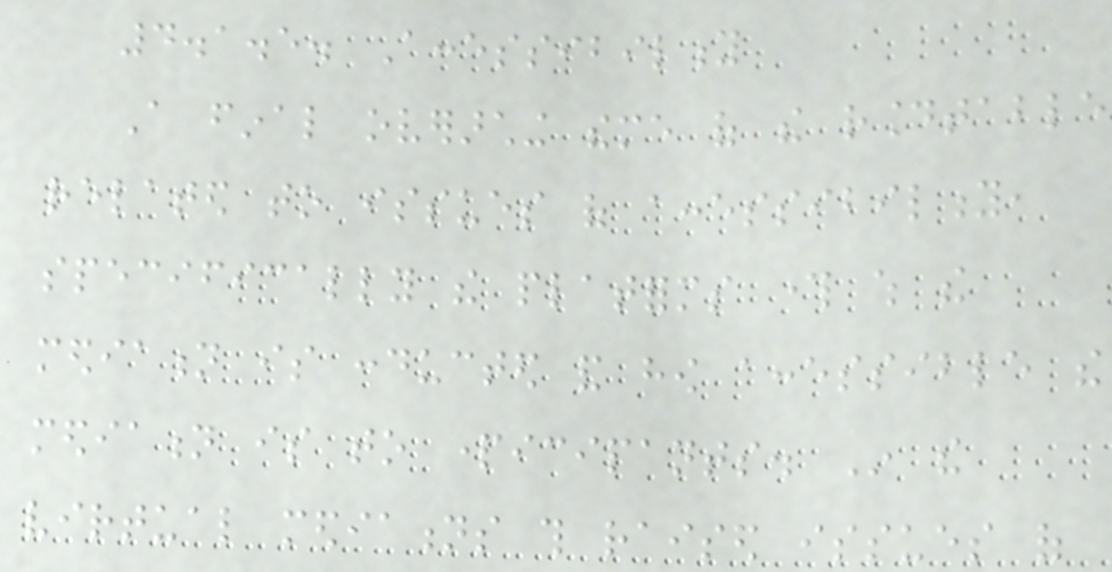4.1.5. Accessibility
A final overarching theme of the roundtable
related to issues of accessibility,
specifically the platforms through which the
mediation is conducted and how accessible the
mediation is to participants. In the
virtual mediations this raised issues of
